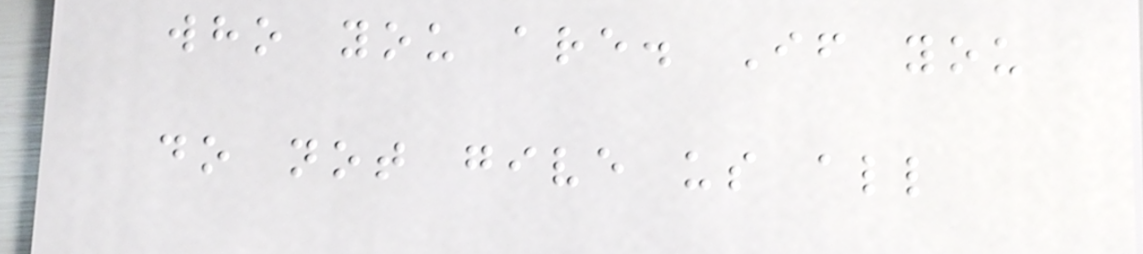who you are. If you
do not give us all
